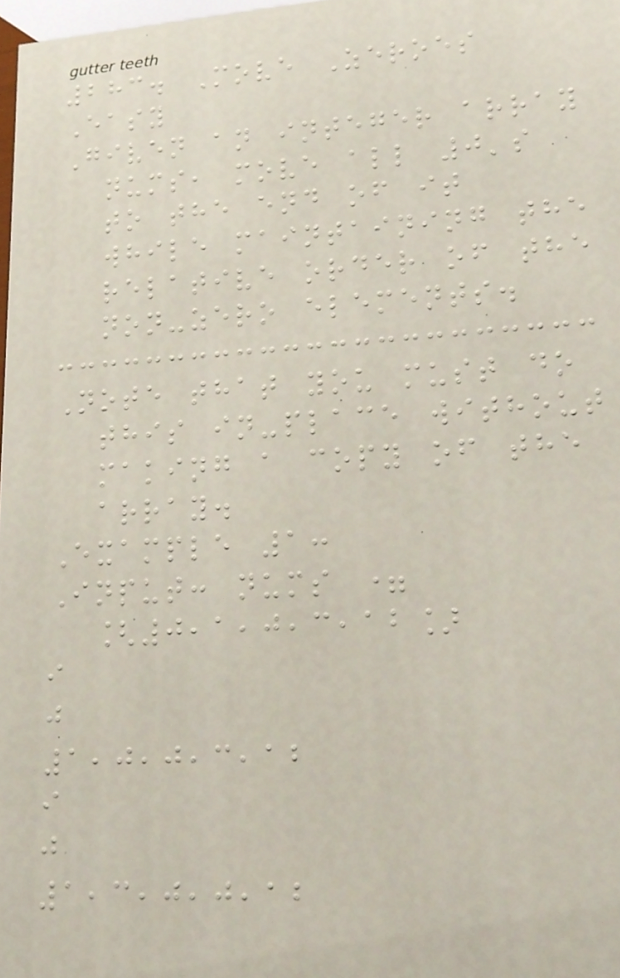283. Move Zeroes
Easy
Given an integer array
nums, move all 0's
to the end of it
while maintaining the
relative order of the
non-zero elements.
Note that you must do
this in-place without
making a copy of the
array.
Example 1:
Input: nums =
[0,1,0,3,12]
i
j
1,0,0,3,12
i
j
1,3,0,0,12
